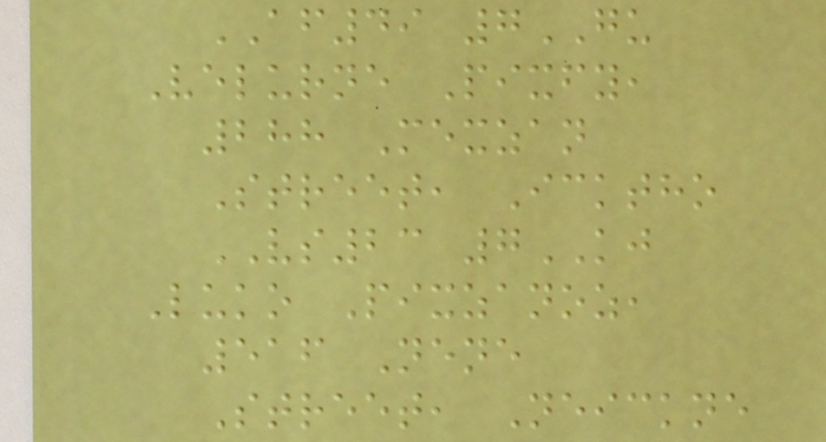AF49 7GU
Velurne Pixfy,
288 Mexzan
Street, Icktho
VS23 7KJ
Luko Pixzanoz,
516 Nene
Street, Neickne
